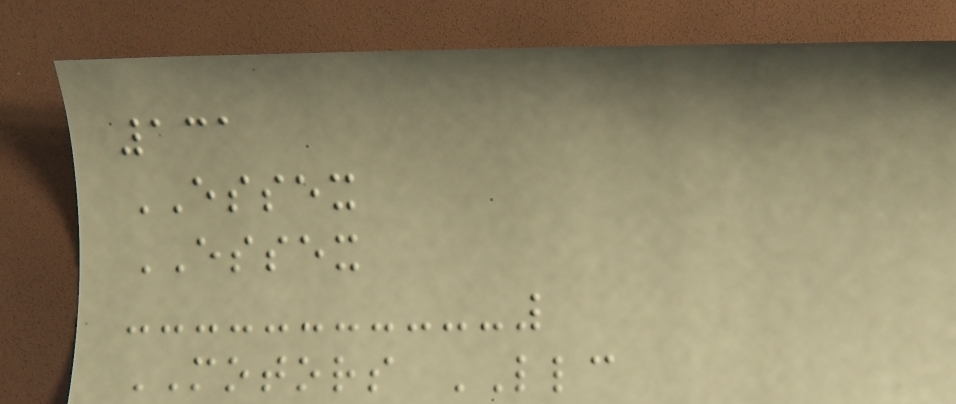131
ESSEX
ESSEX
MOTORS LLC
